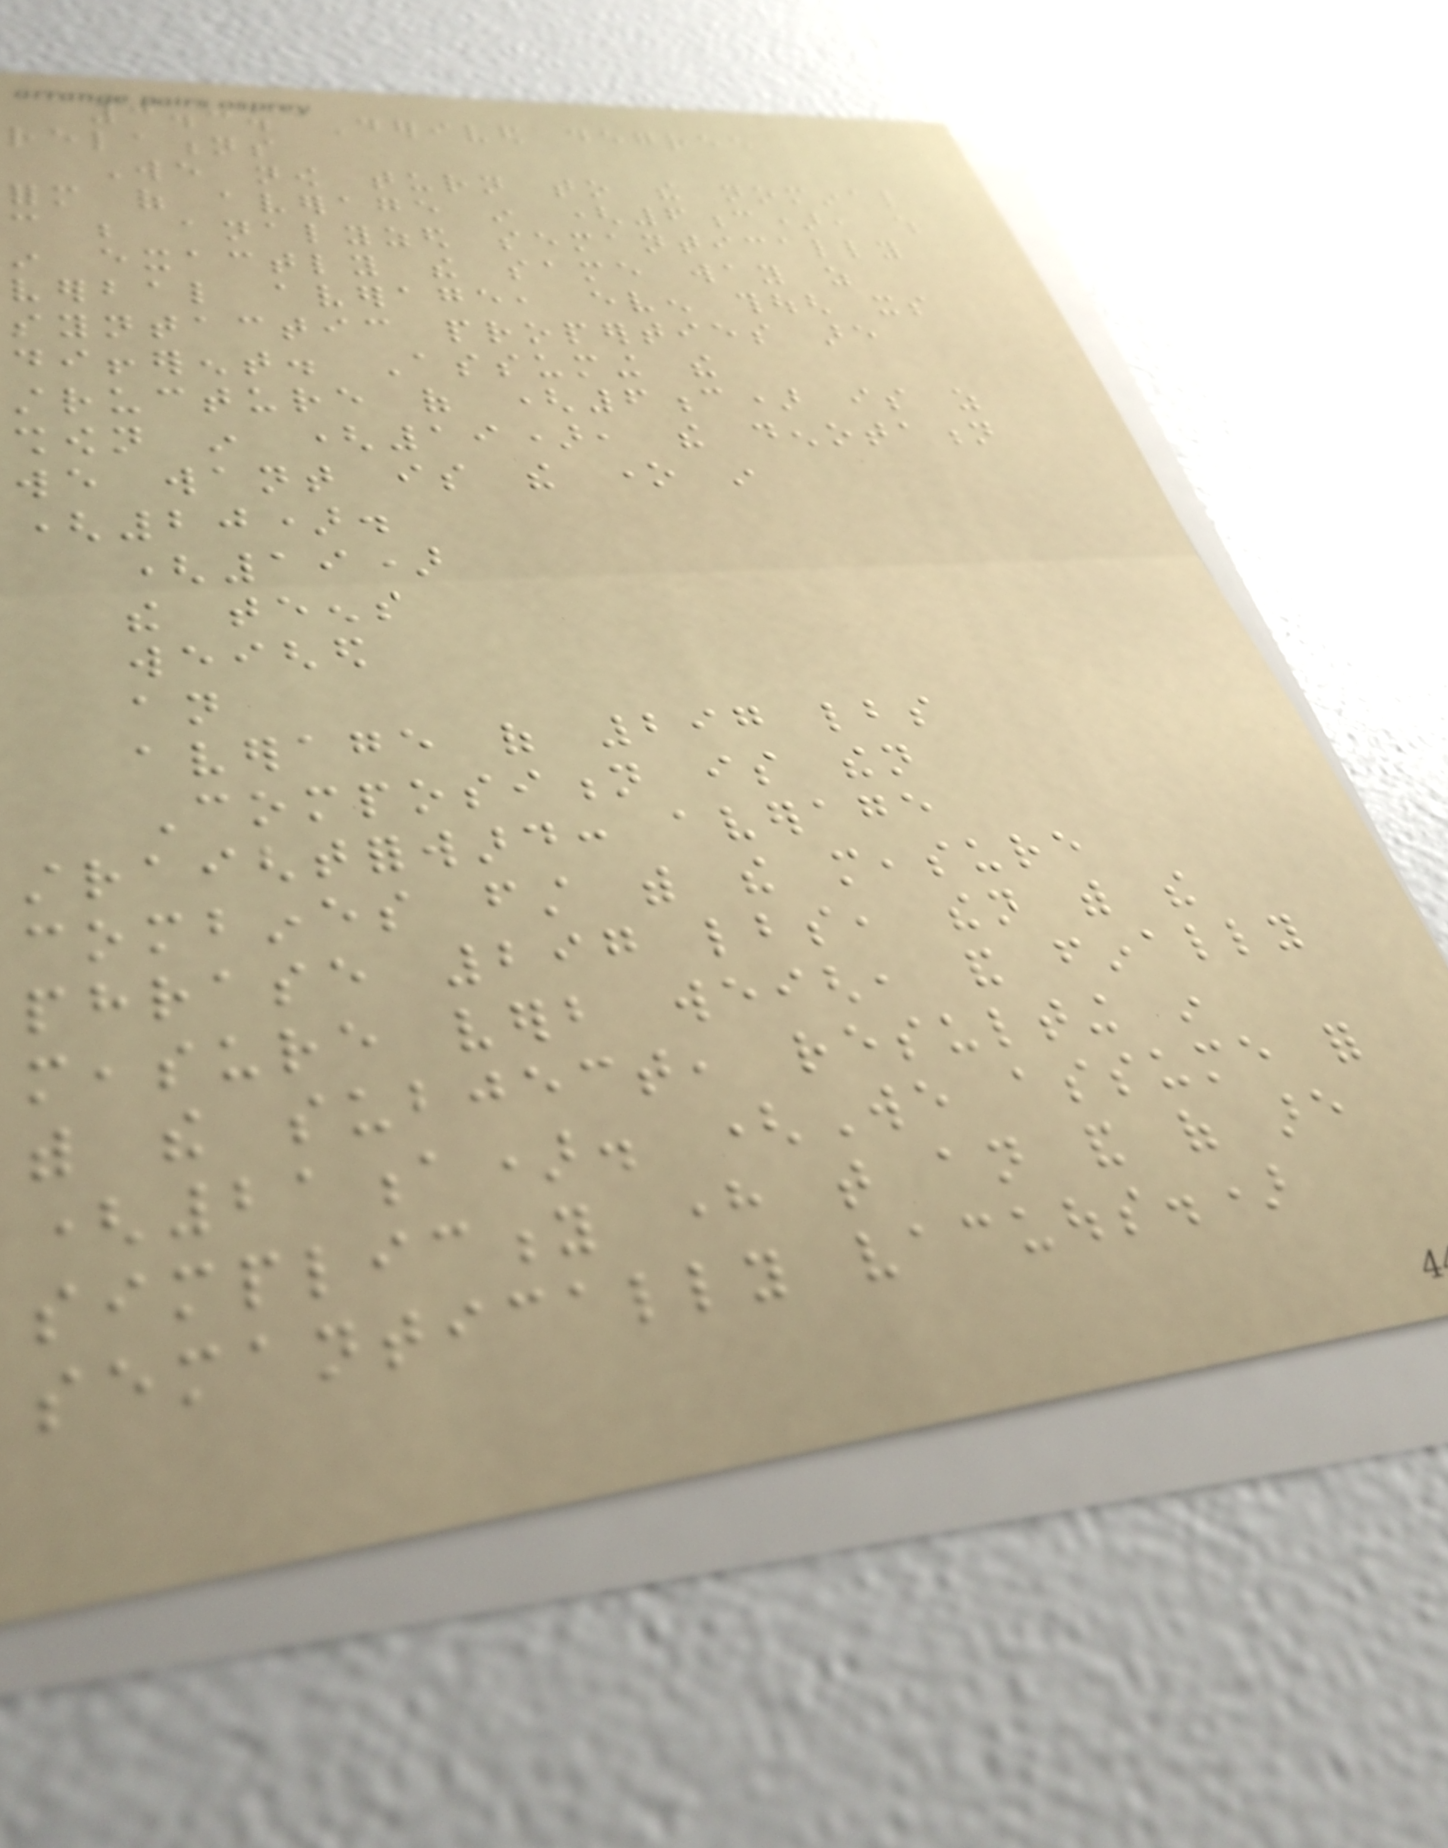3.3. Derived degree
relations
We now turn to the nominal
form of average in (6c), which
can be analyzed semantically
in exactly the same way as
verbal average, even though its
syntactic properties are
different. Assuming the
structure of (6c) is as
shown in (19), the denotation
we want is the one in
(20).
(19)
the teens
weighed
an
average of 297 lbs
Composition is then
straightforward: average
combines first with the measure
phrase 297 lbs, then with the
measure verb weigh, and finally
with the subject, resulting in
(21a). (We assume for
simplicity here that an and of are
semantically vacuous.)
